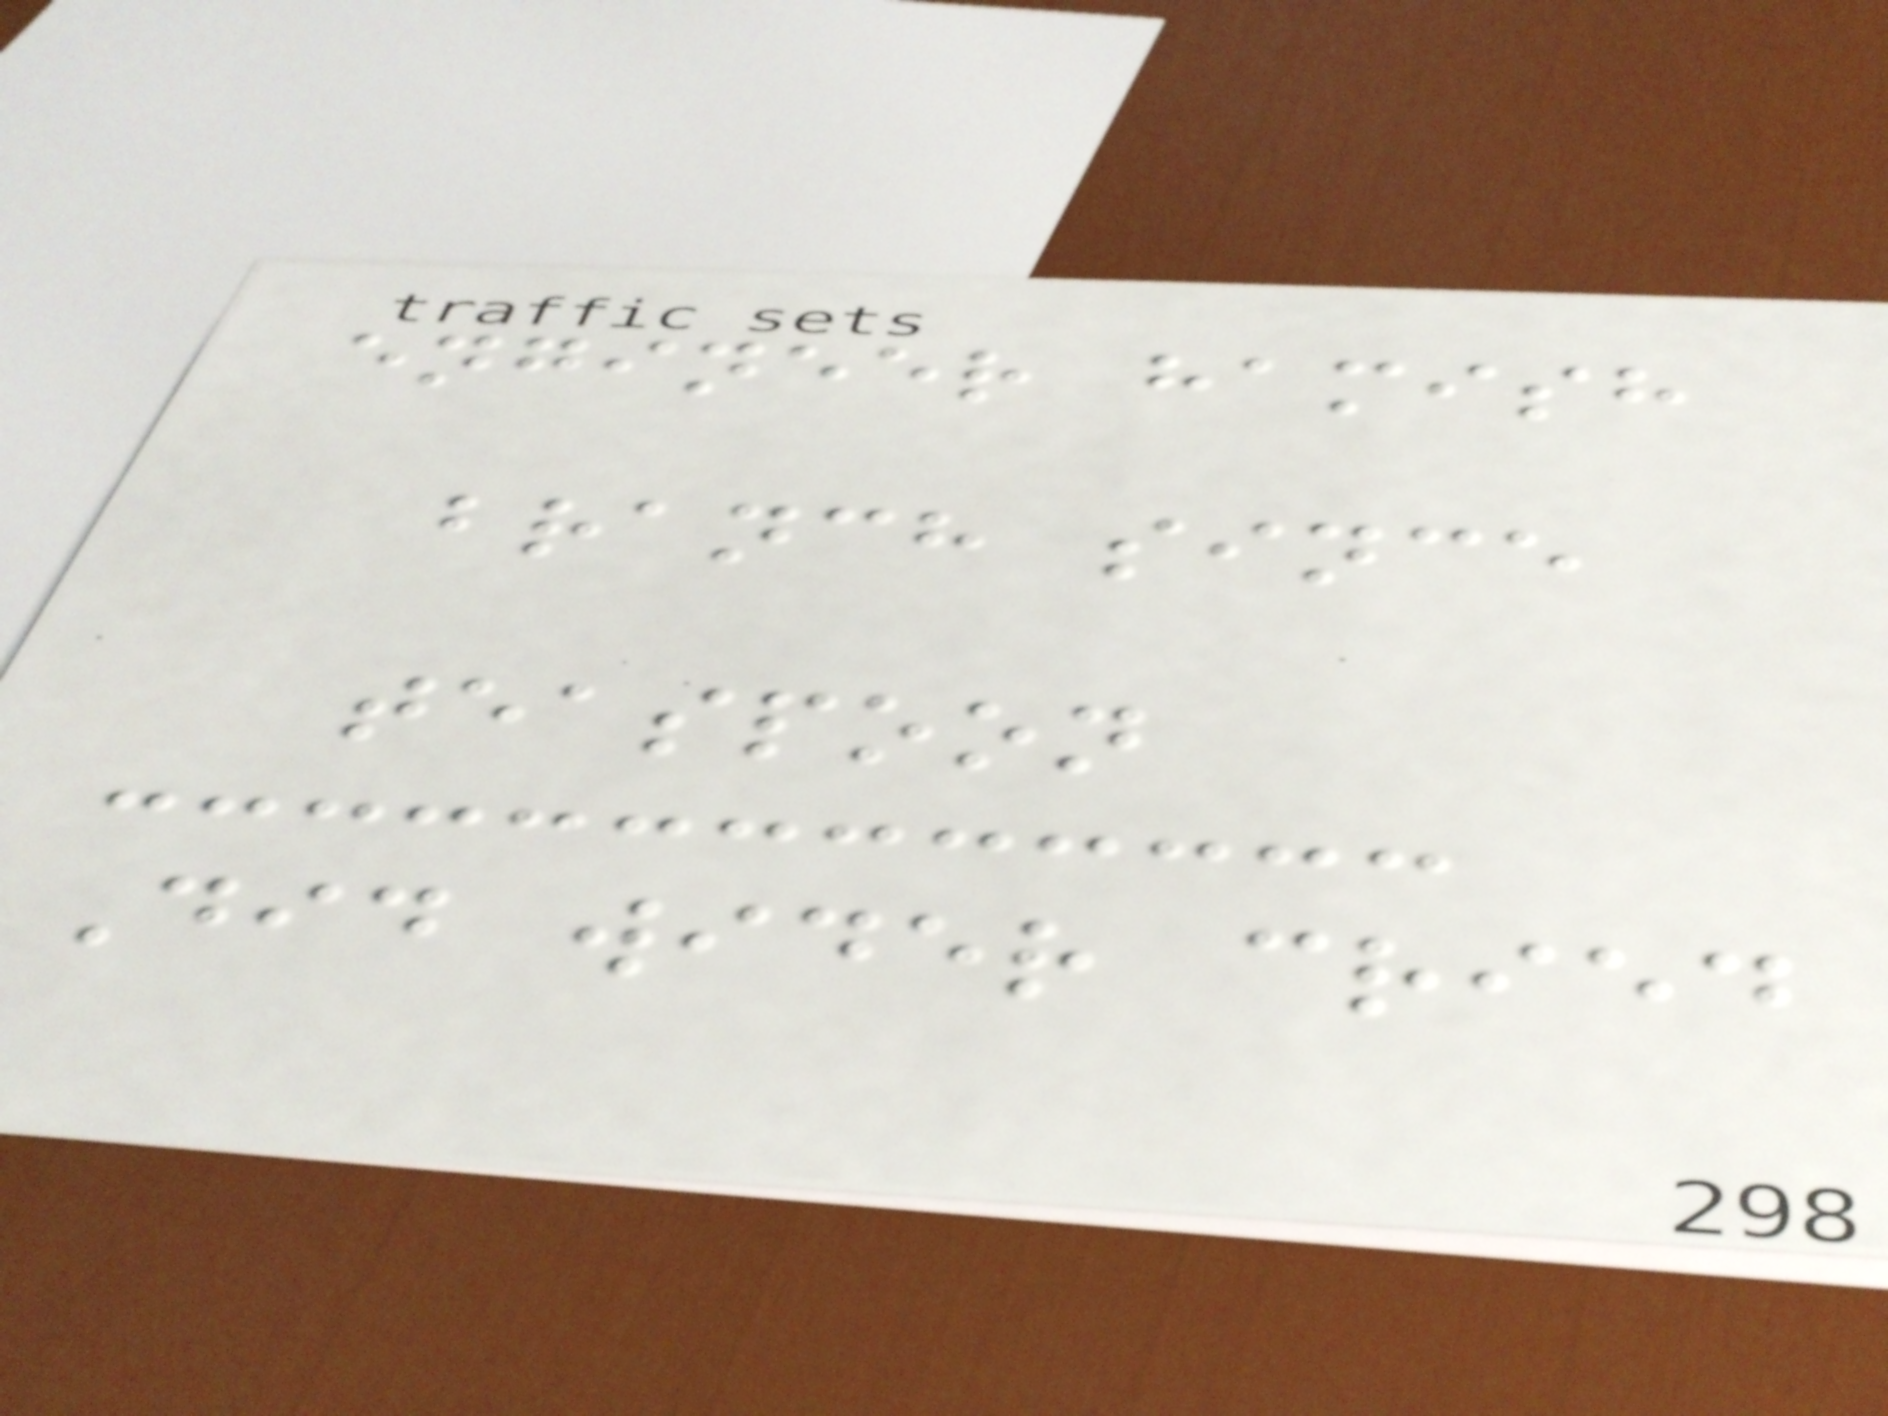engineer hamish
branch since
teaspoon
Did wider cried
